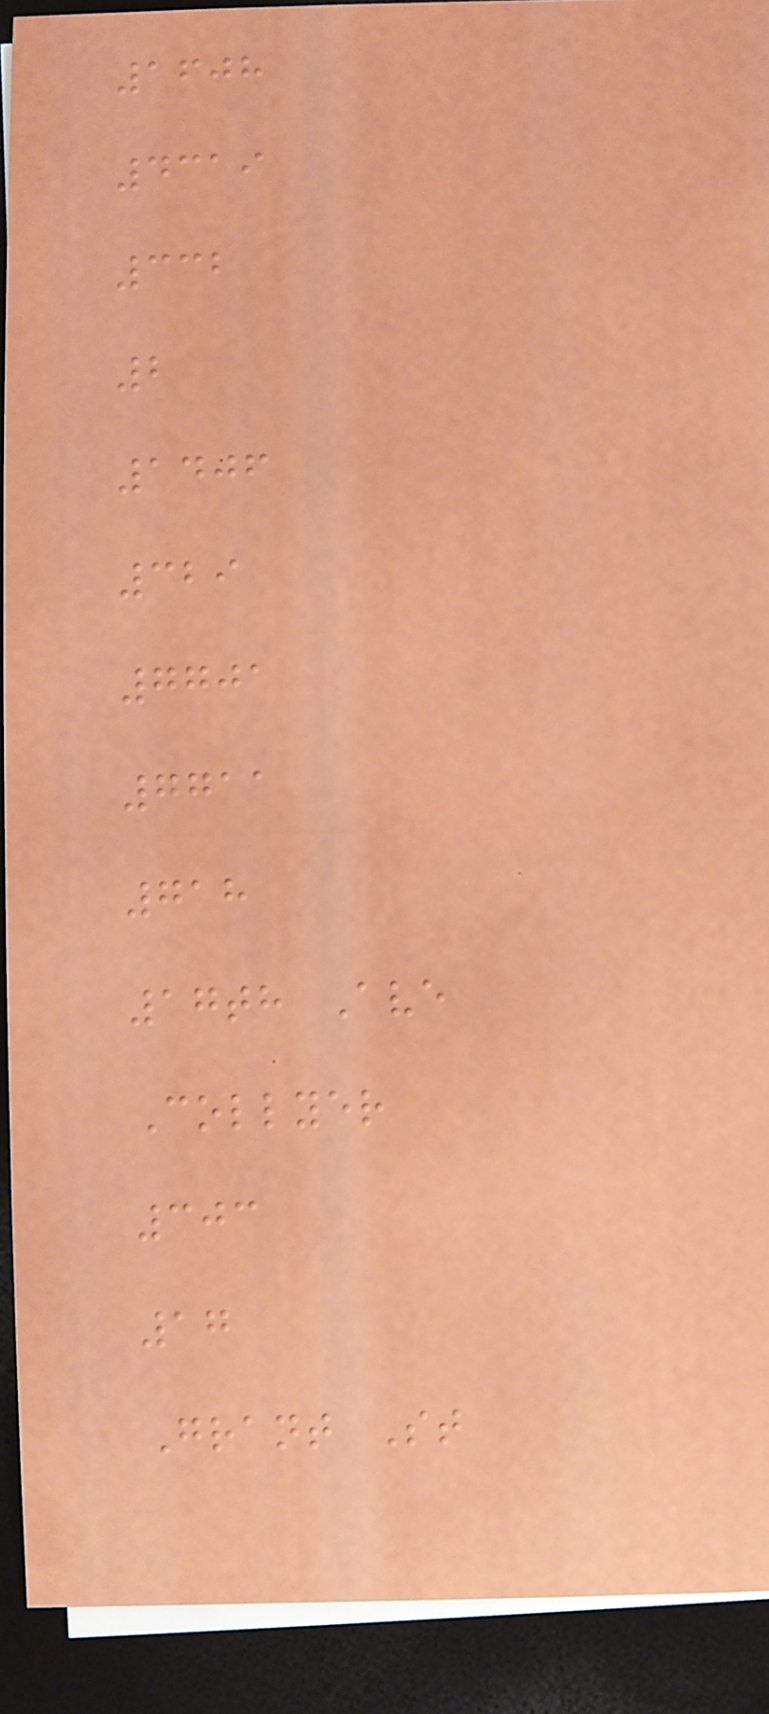1608
4319
332
2
1406
329
7701
7711
718
17th Ave
Collyer
303
17
Grant St
